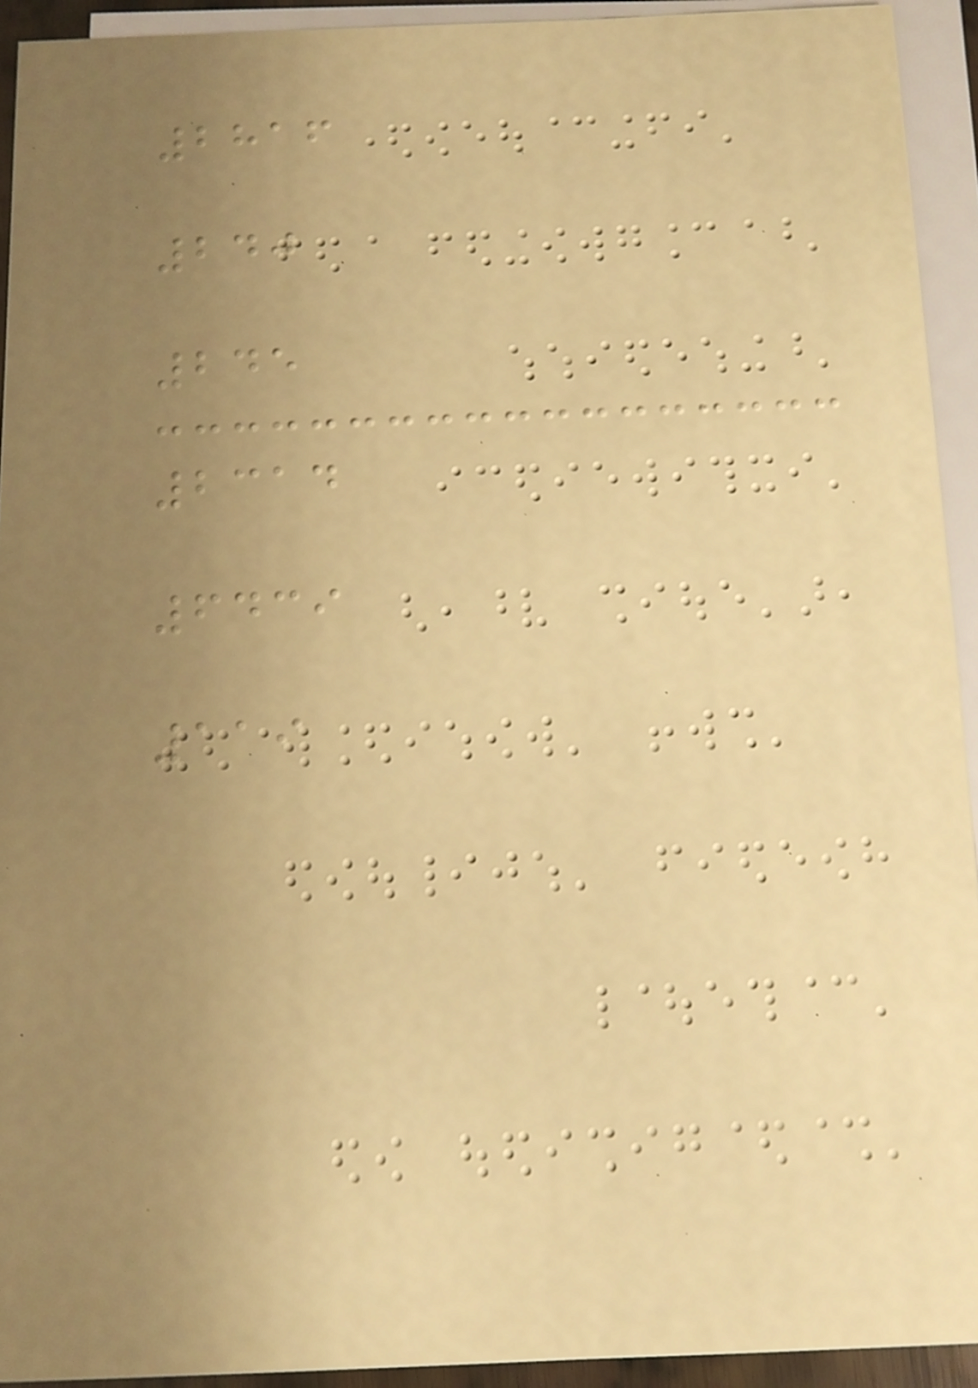2816
240
245
2314
6439
119
